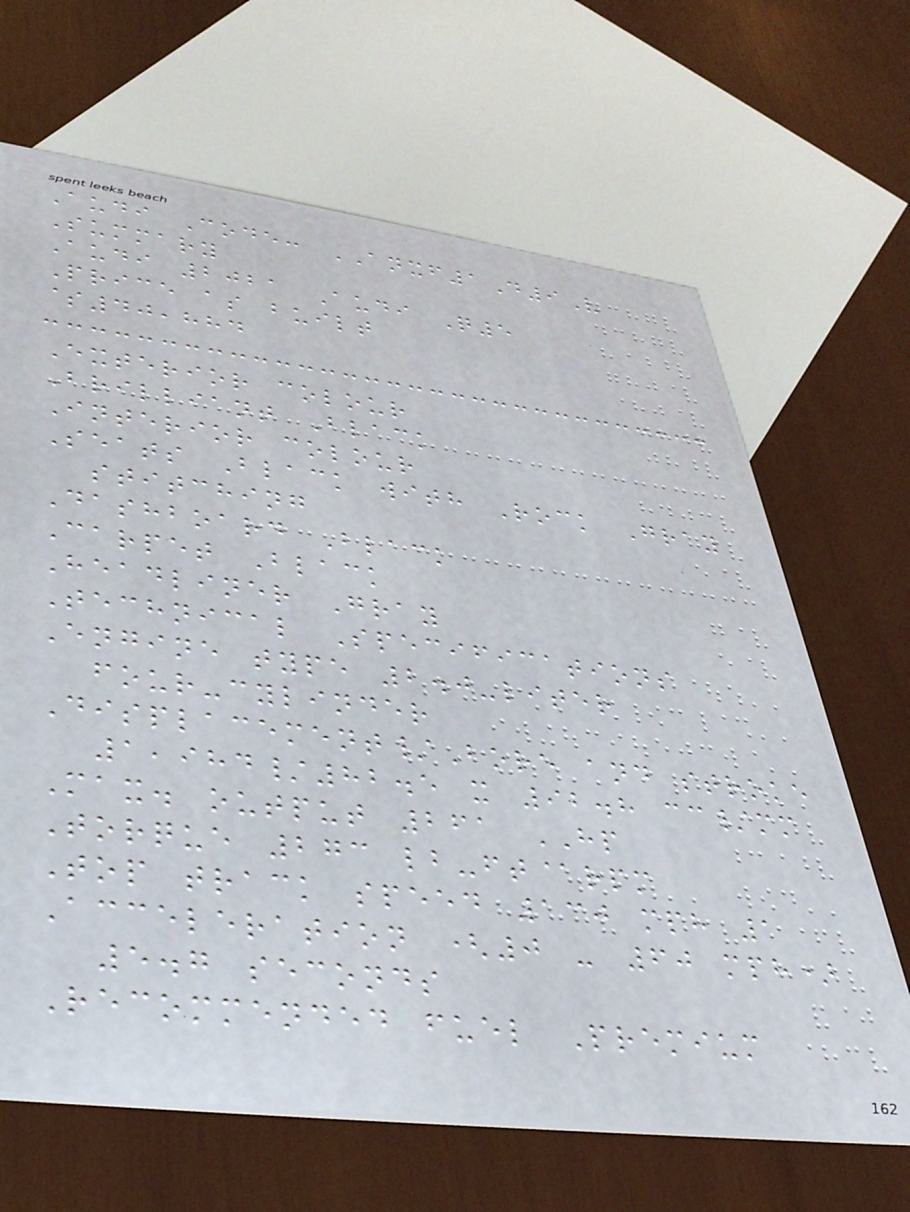Audi Code: ANXF1D9V
Summary
Audi 2021 Audi Q5
Price as built
$40,884
Exterior colour
Brilliant Black
Interior colour
Seats Black with Rock Gray
stitching
Dashboard Black
Carpet Black
Headliner Gray
Technical Specifications
Engine type 2.0-liter
four-cylinder
Displacement/Bore and stroke
1,984/82.5 x 92.8 cc/mm
Max. output 261 HP
Torque 273 lb-ft@rpm
Top track speed 130 mph 1
Acceleration (0 - 60 mph)
5.7 seconds
Recommended fuel Premium
